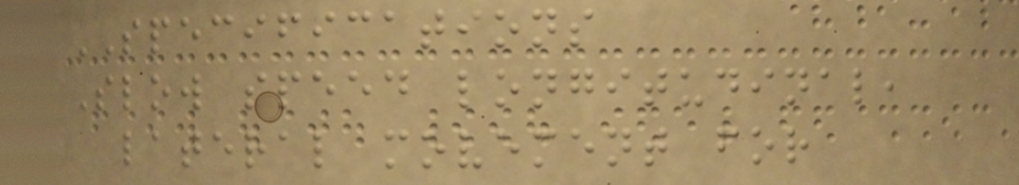SPECIFICATIONS
Slow speed longitudinal,
lateral movement for
